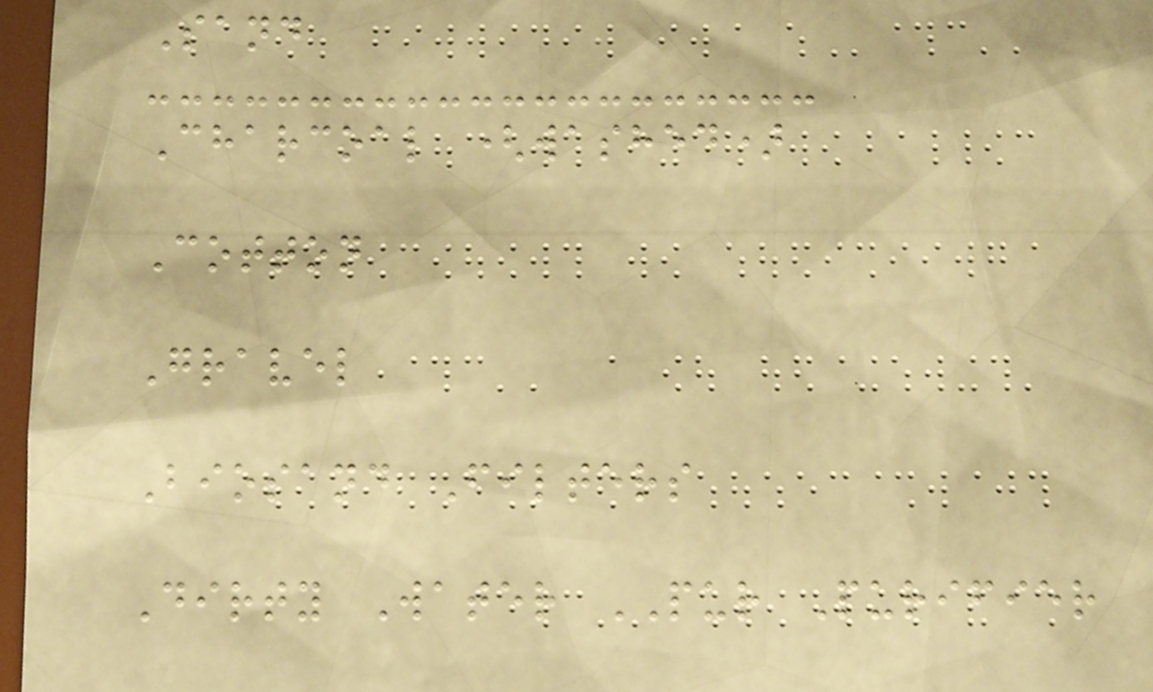Sand
Charcoal (washed)
Cotton
Gravel
Biosand Filters
Dirty Water PUR Purifier
